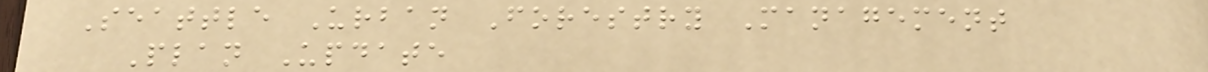Seattle Urban Forestry Management
Plan Update
